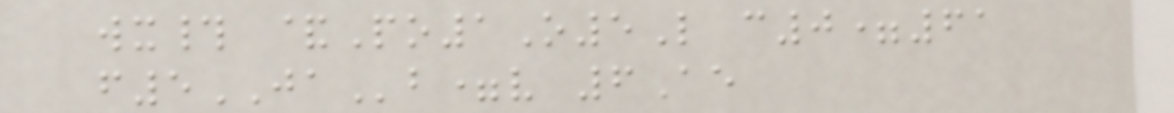wx# &Po1O5L c0=61
f5JAb=v 6Ae
